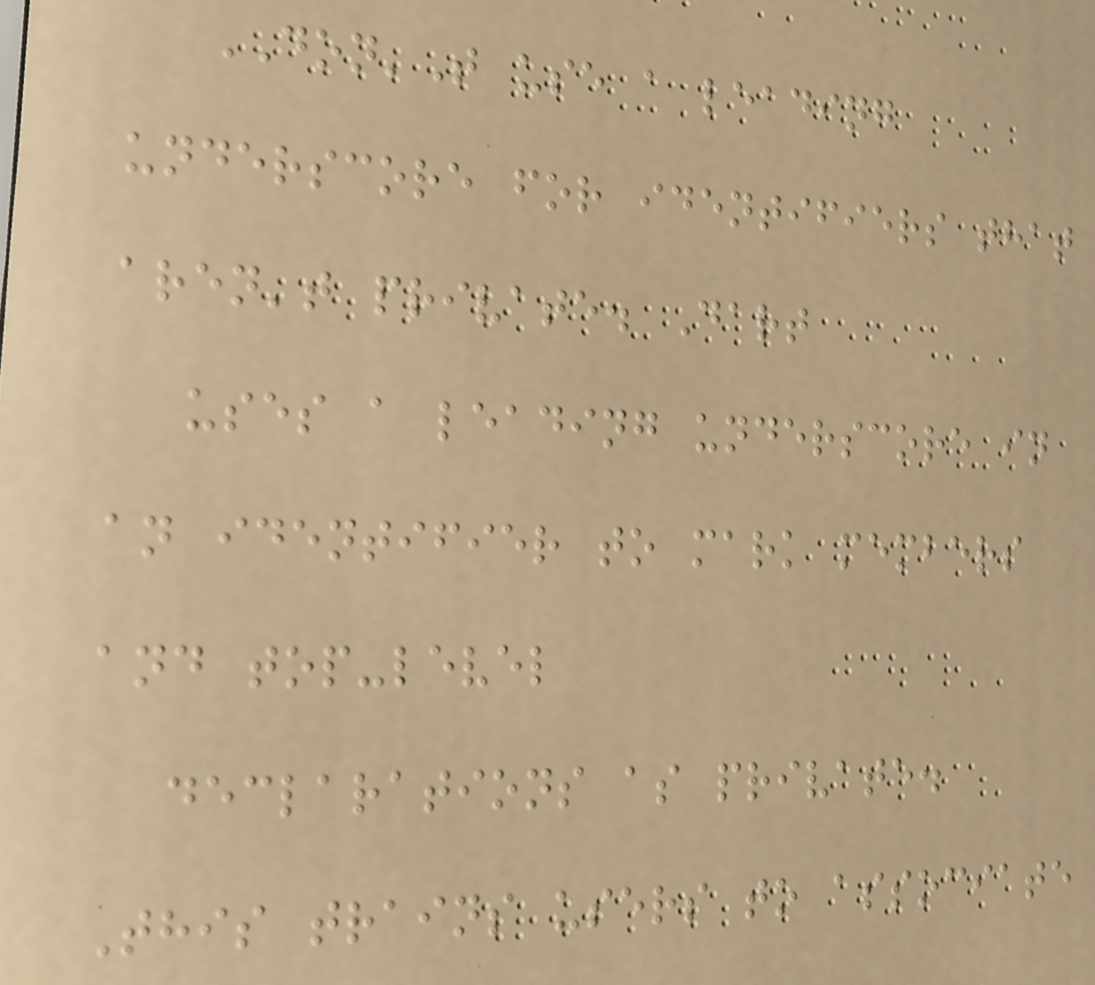DON'T use a leading
underscore for identifiers that
aren't private. Dart
uses a leading underscore in
an identifier to mark members
and top-level
declarations as private.
This trains users to associate
